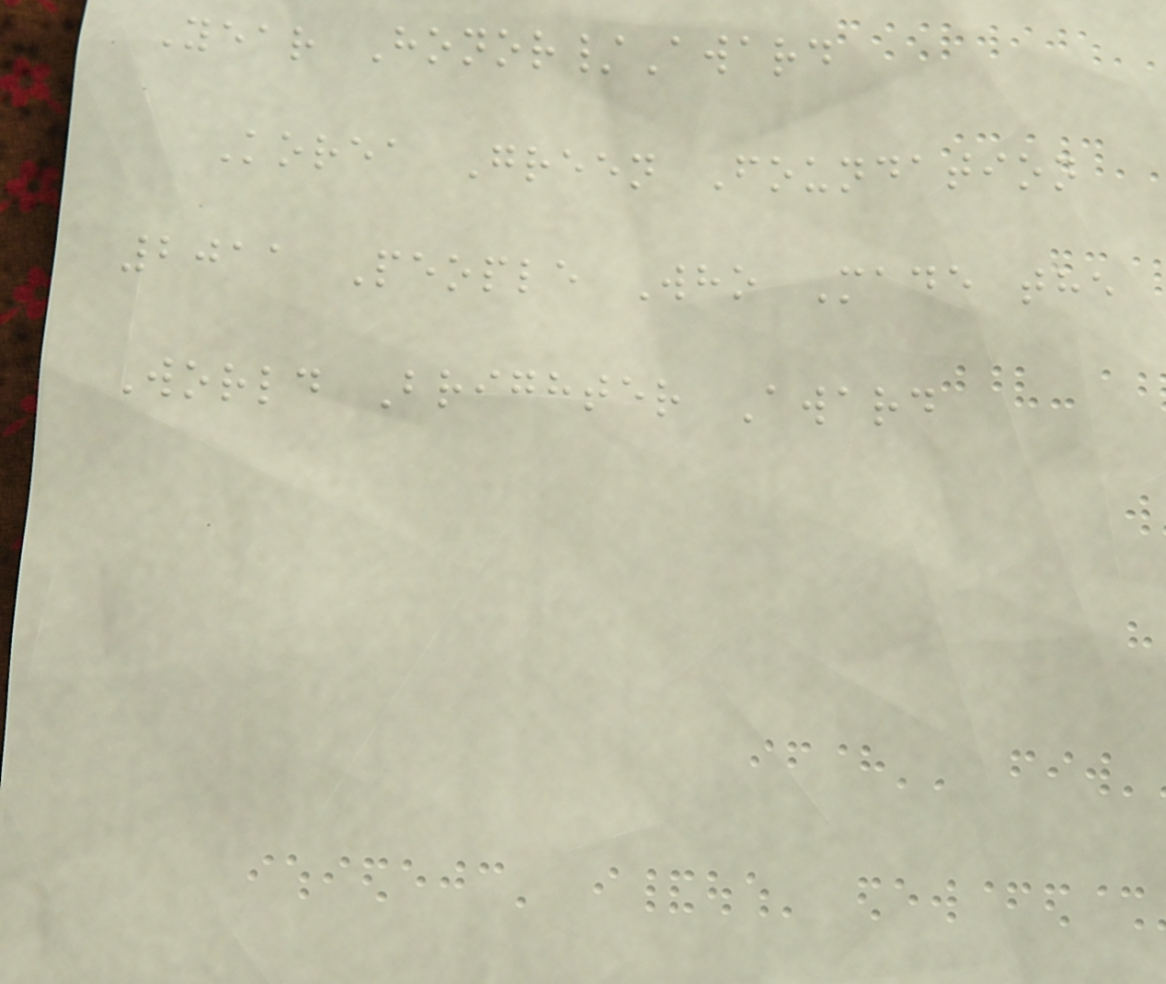Year Honor/Award
Korea Green Foundation
2011 People Who Made the
World Brighter Award
